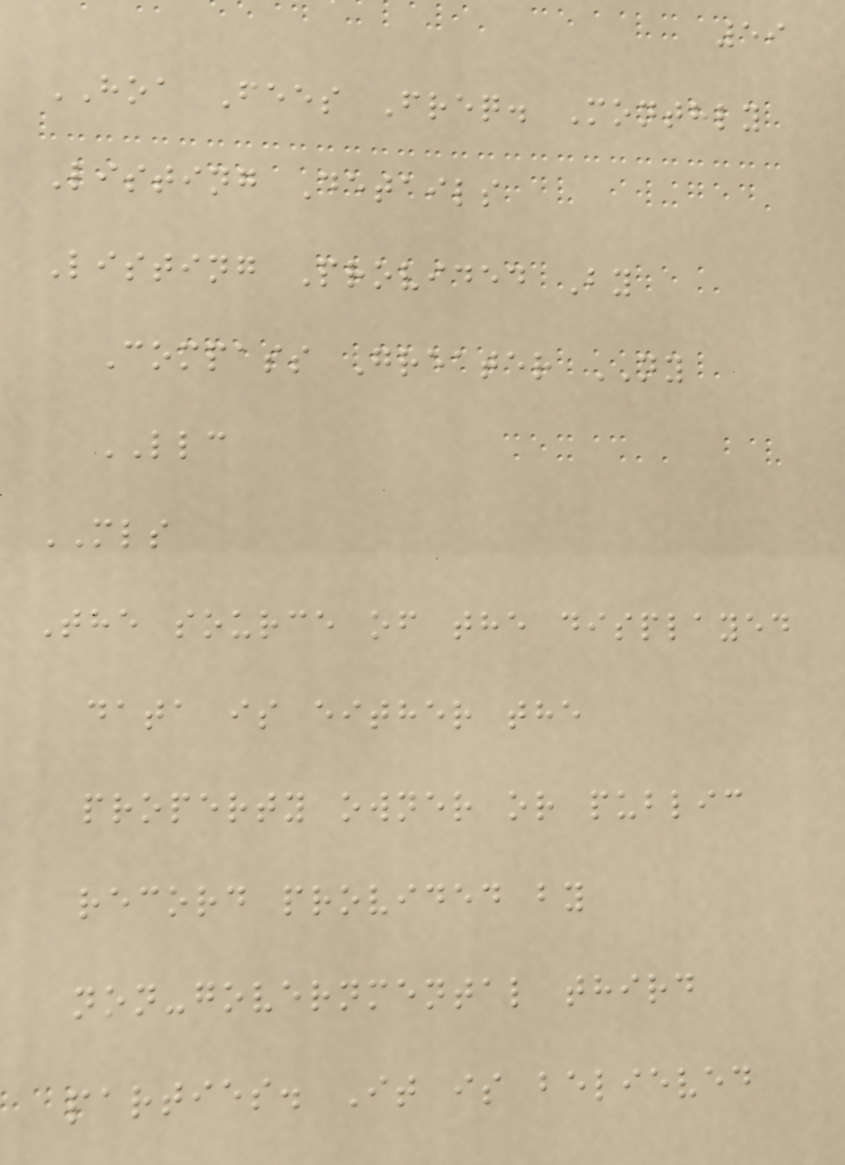59
HOA Fees Freq. Monthly
Listing Details
Listing Provided By
Compass Greater NY
LLC
MLS
The source of the displayed
data is either the
property owner or public
record provided by
non-governmental third
parties. It is believed
